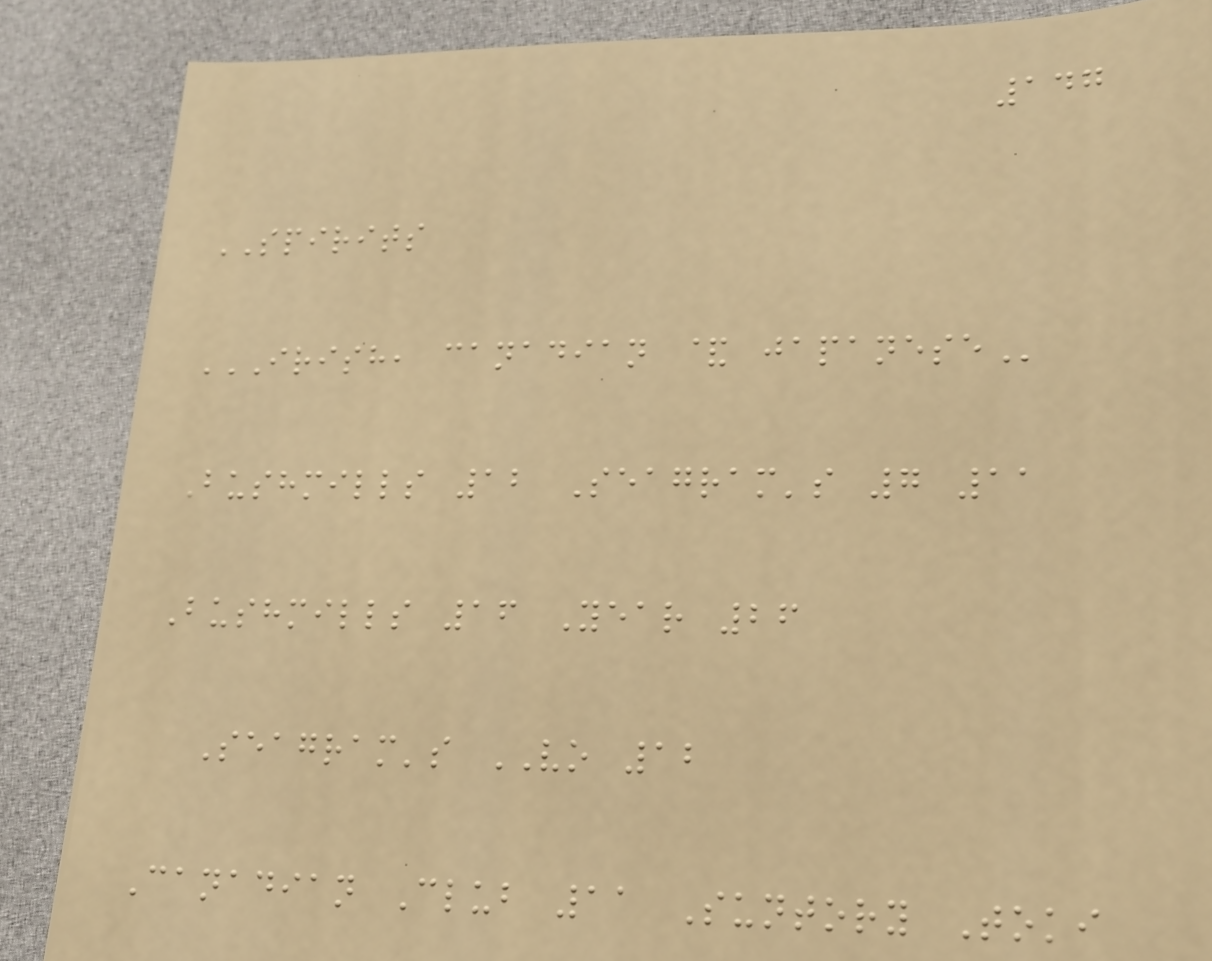147
SPIRITS
IRISH, CANADIAN & JAPANESE
Bushmills 12 Seagram's 7 11
Bushmills 16 Year 26
Seagram's VO 12
Canadian Club 11 Suntory Toki
